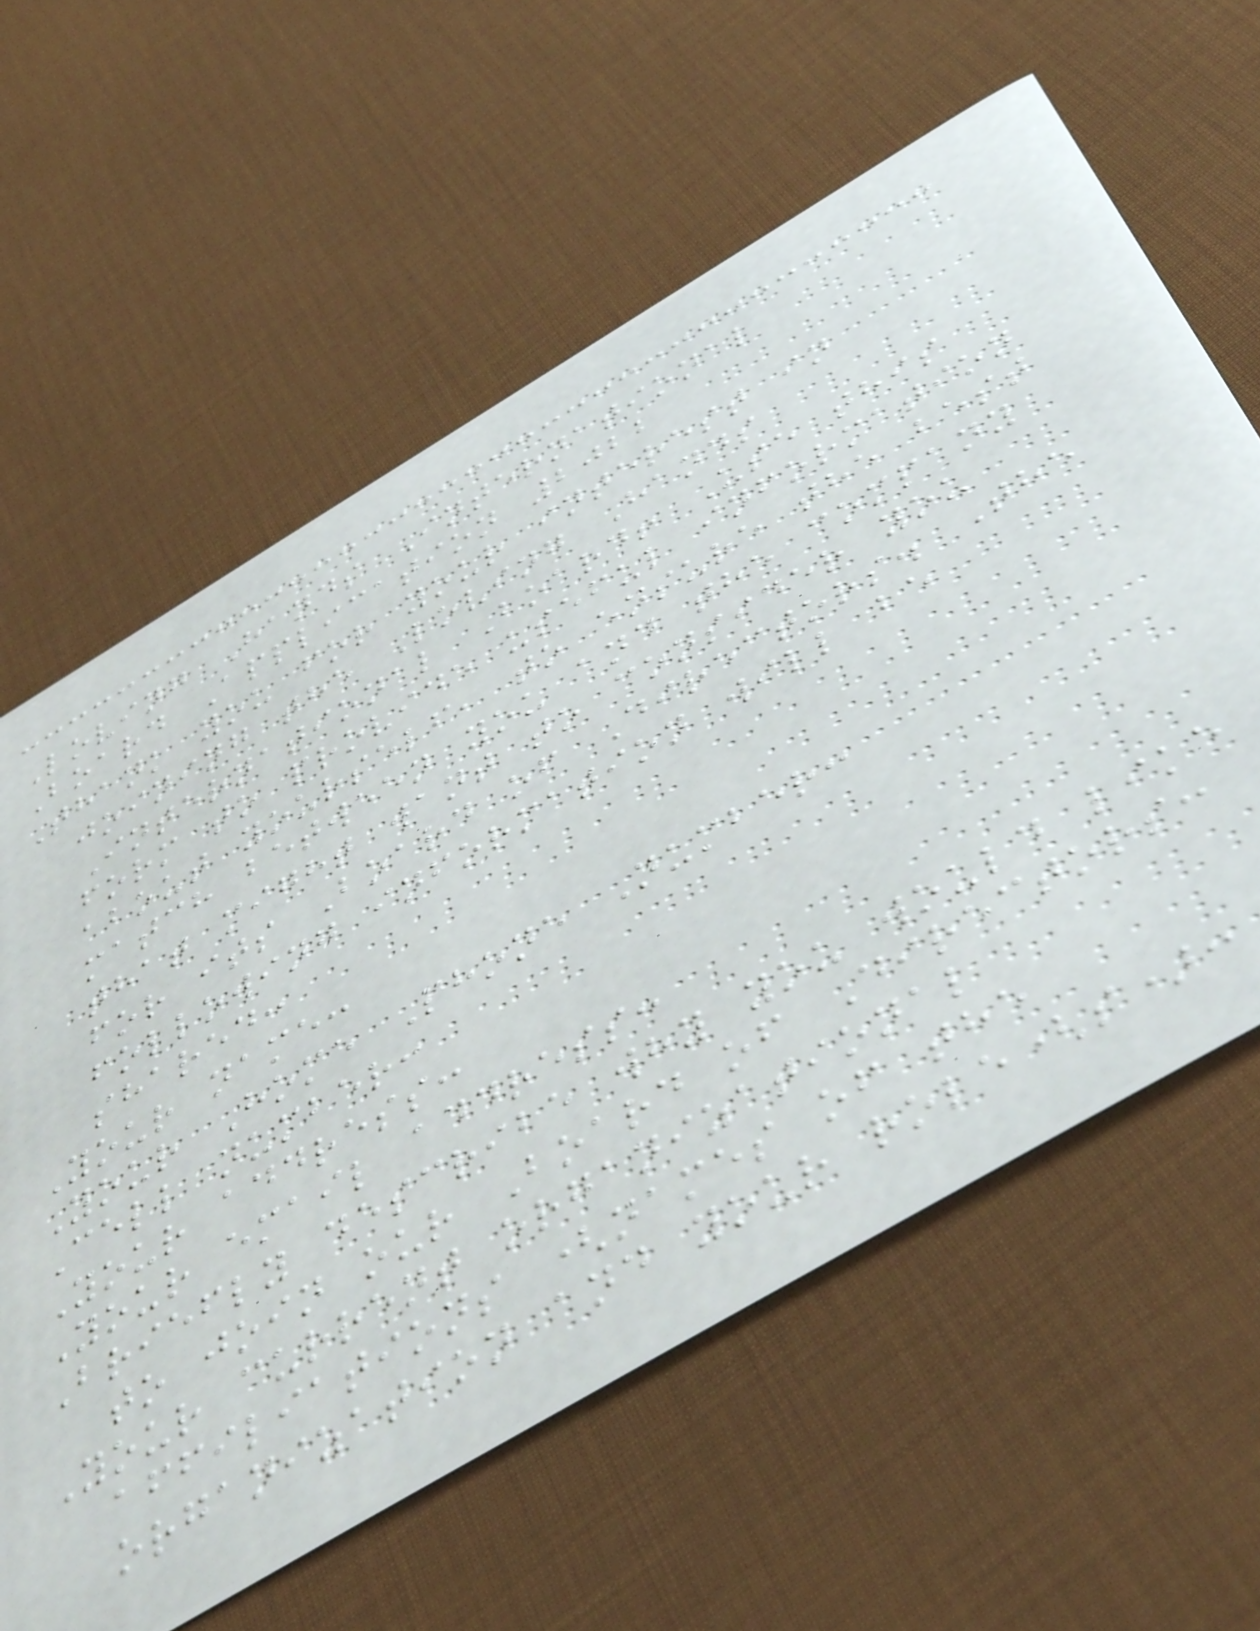Loving Hands International
Board Application 2022
Thank you for your interest in
joining the Loving Hands
International Board! Use this
form to provide useful information
about yourself, to ensure the best
match between you and the company
that might want to consider you
for its Board of Directors. The
following information will be
shared:
Your name:
Your Home Phone Number:
Cell number:
Your address:
Your email address:
Briefly describe why you would like
to join our Board of Directors:
Your current organizational
affiliations (names of the
organization and your role(s):
